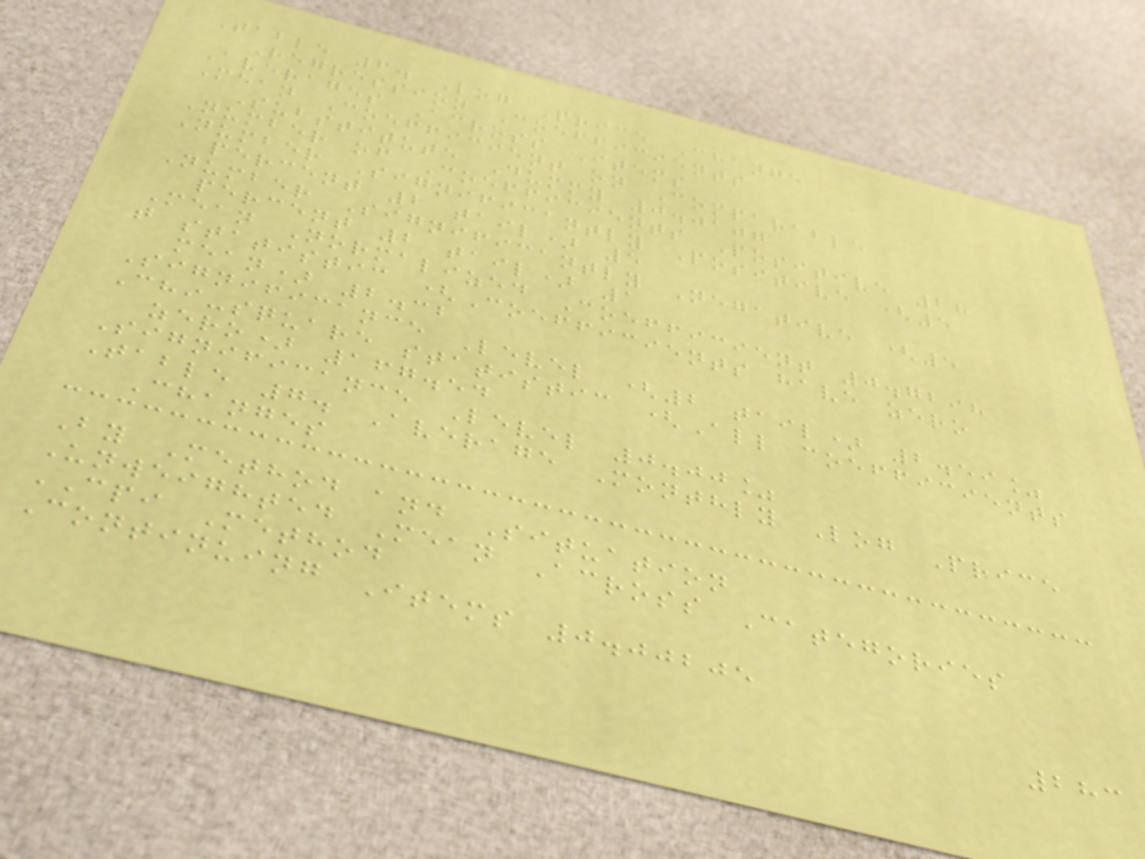Table 6. Log Price Change
Regression Coefficients
Averages Across Items
Mean Coefficient on Comparable
Substitute Dummy 0.0107
Number of Coefficients Positive 28
Number Significantly Positive (5
percent 2 tail) 5
Number Significantly Negative (5
percent 2 tail) 1
Mean Normalized Coefficient 0.7298
t statistic (Coefficients have zero
mean) 2.32
Significance Level (2 tail) 2.59%
Chi-square statistic (All coefficients
zero) 167.54
Significance Level 0.00%
Table 7. Average Monthly Log Price
Changes
By Method and Situation
Unweighted Mean Across Categories
CPI Method
Continuing Items 0.00205
283
